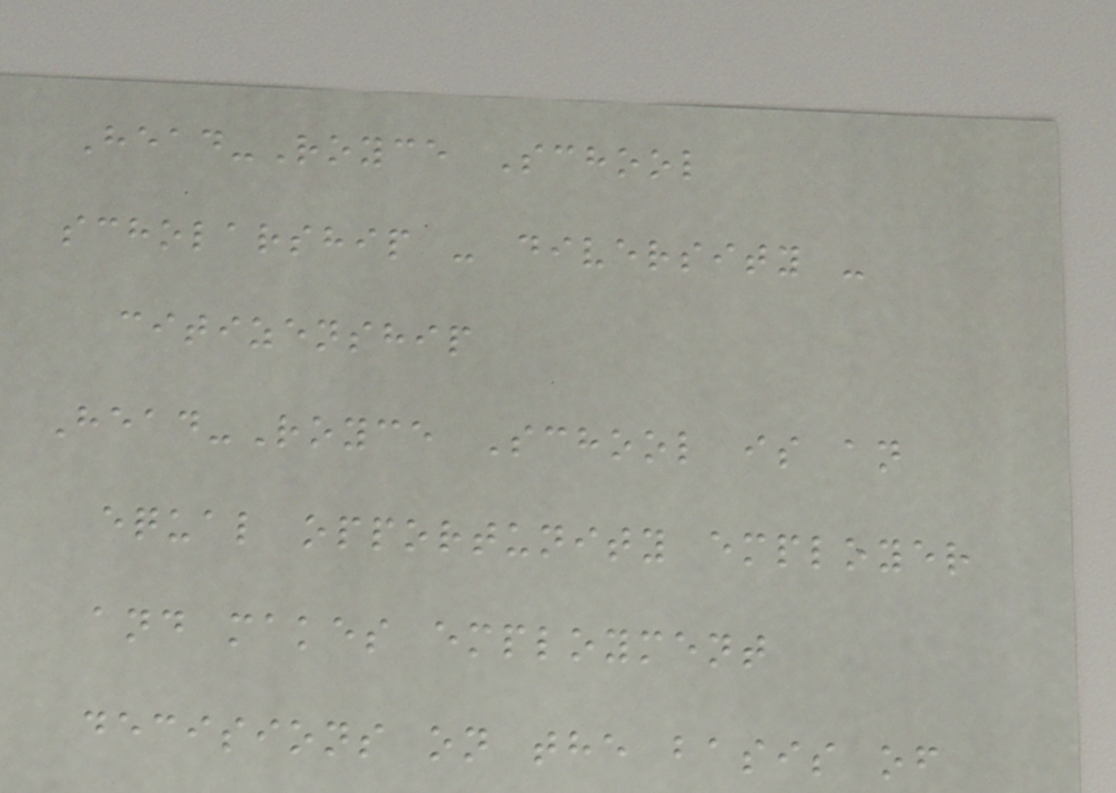Head-Royce School
scholarship - diversity -
citizenship
Head-Royce School is an
equal opportunity employer
and makes employment
decisions on the basis of
